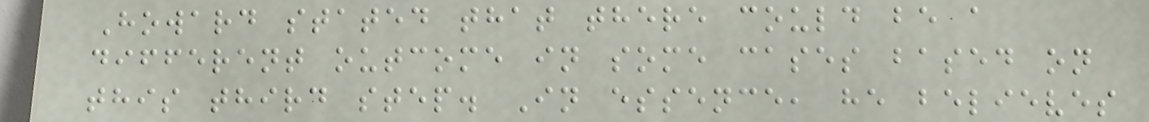Howard stated that there could be a
different outcome in some cases based on
this third step. In essence, he believes
